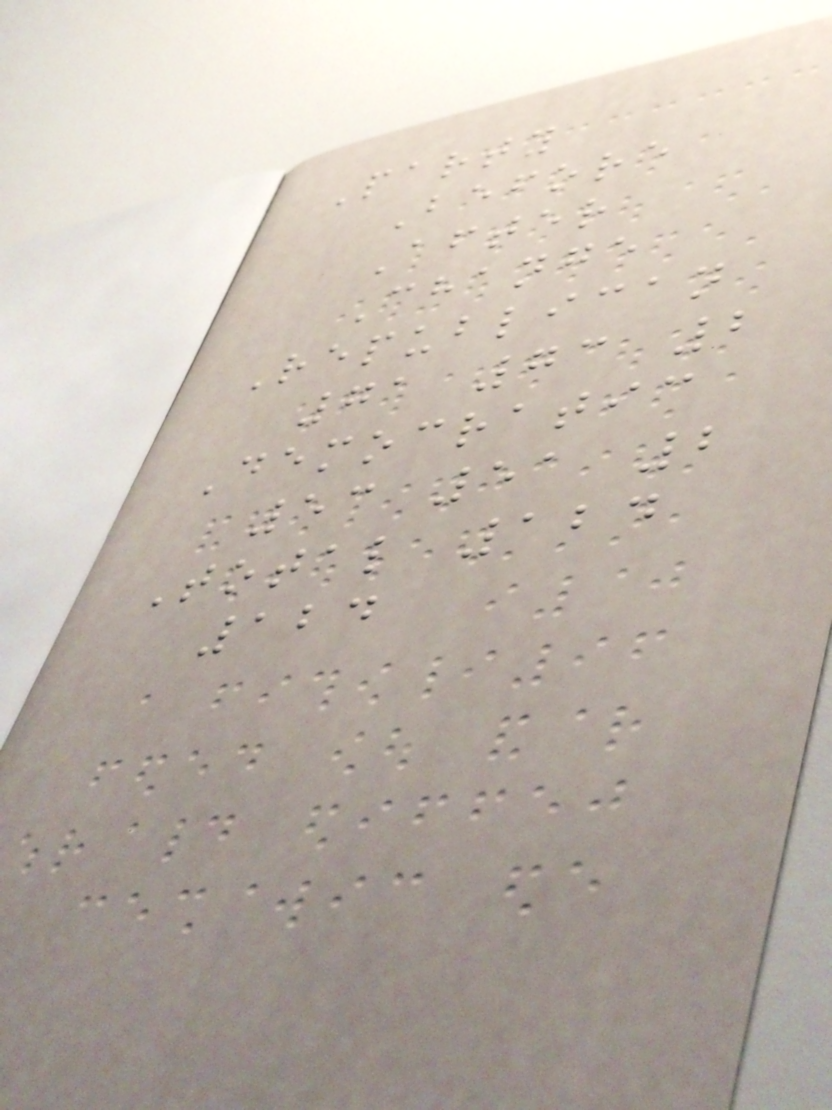Party
Before
After
Change
Republican
71 73 2
Democratic
53 51 2
Total 124
124
